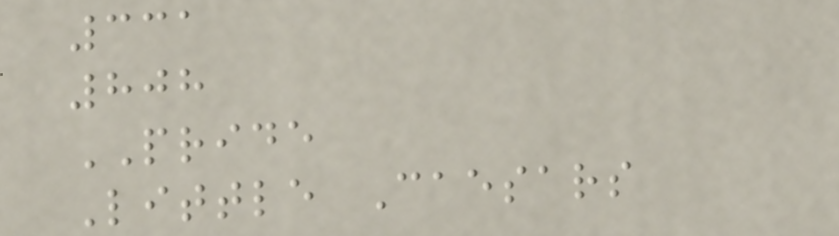331
808
PRIDE
Little Caesars
